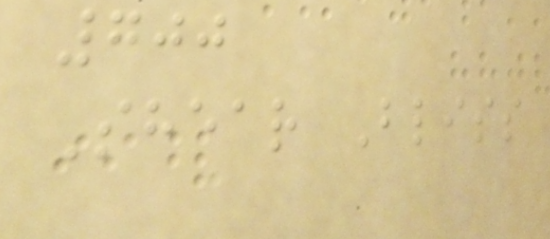700
Shear Bliss
